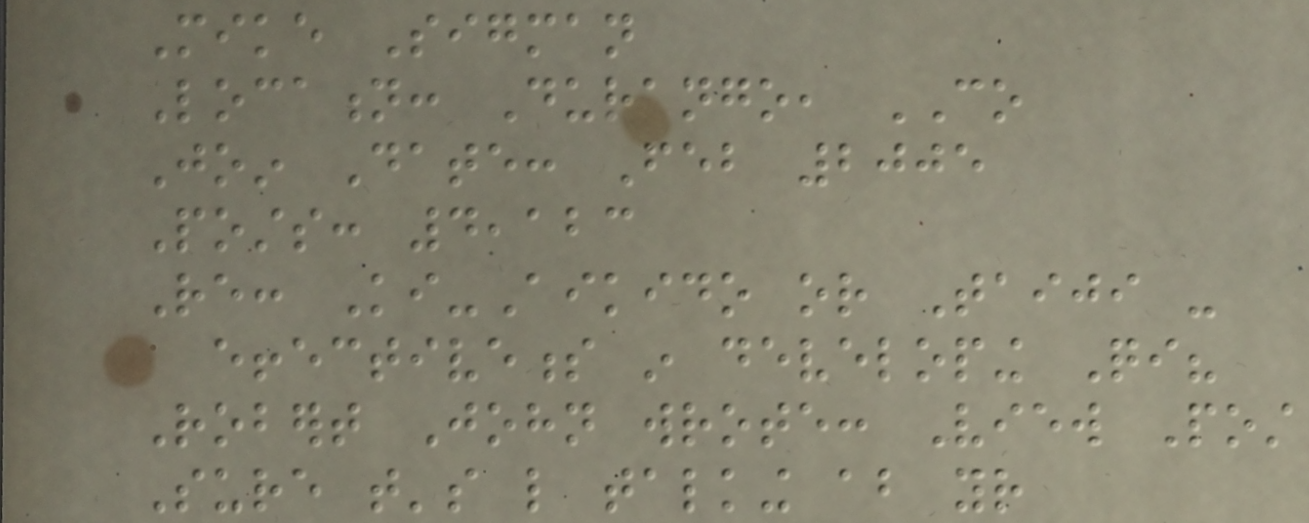Mike Sigman
Location: Durango, CO
Join Date: Feb 2005
Posts: 4,123
Re: Ki-Aikido or Taiji -
effectiveness in developing Qi?
Robert John wrote: View Post
Sure that's like talking about your
